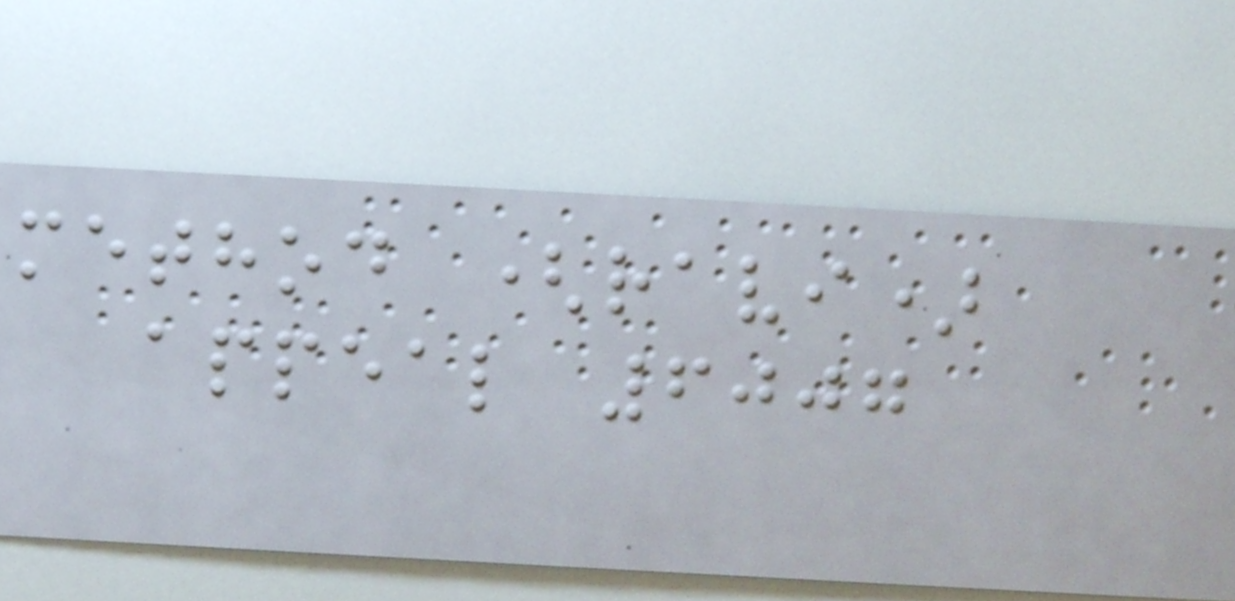method (ravi)
appeal 6007
